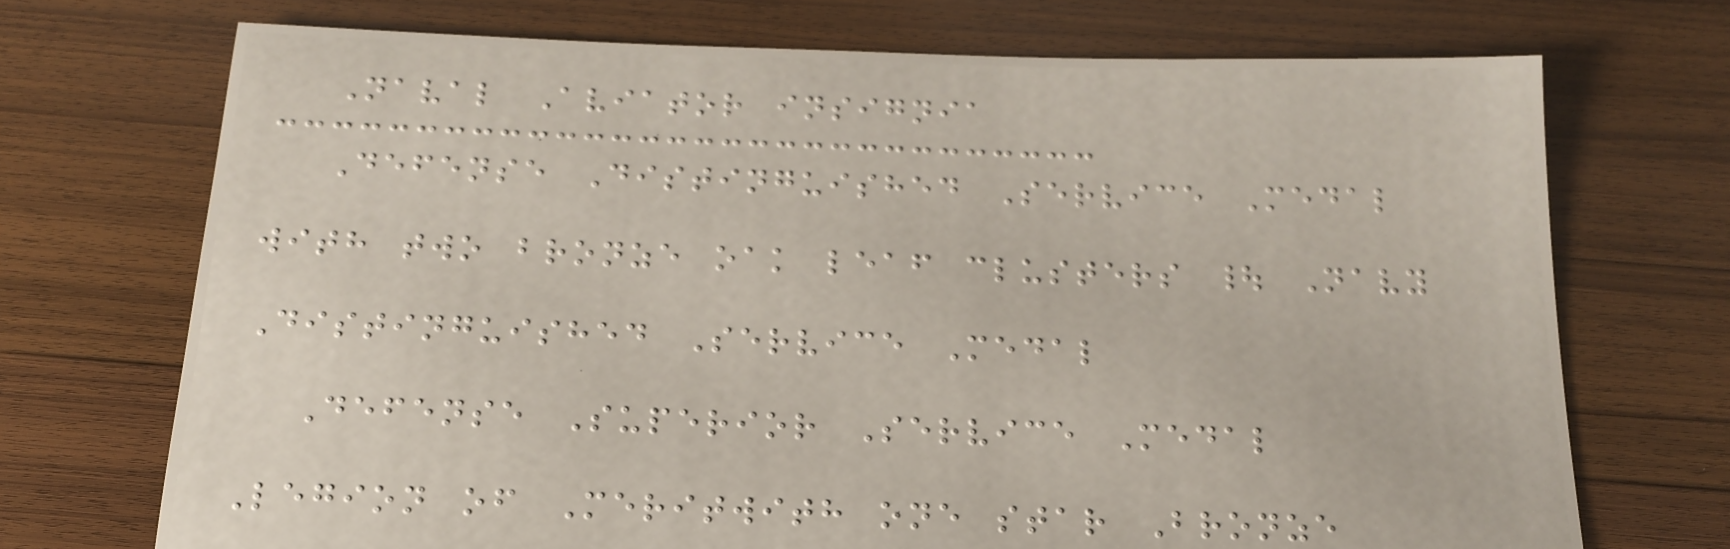Naval Aviator insignia
Defense Distinguished Service Medal
with two bronze oak leaf clusters | Navy
Distinguished Service Medal
Defense Superior Service Medal
Legion of Meritwith one star Bronze
